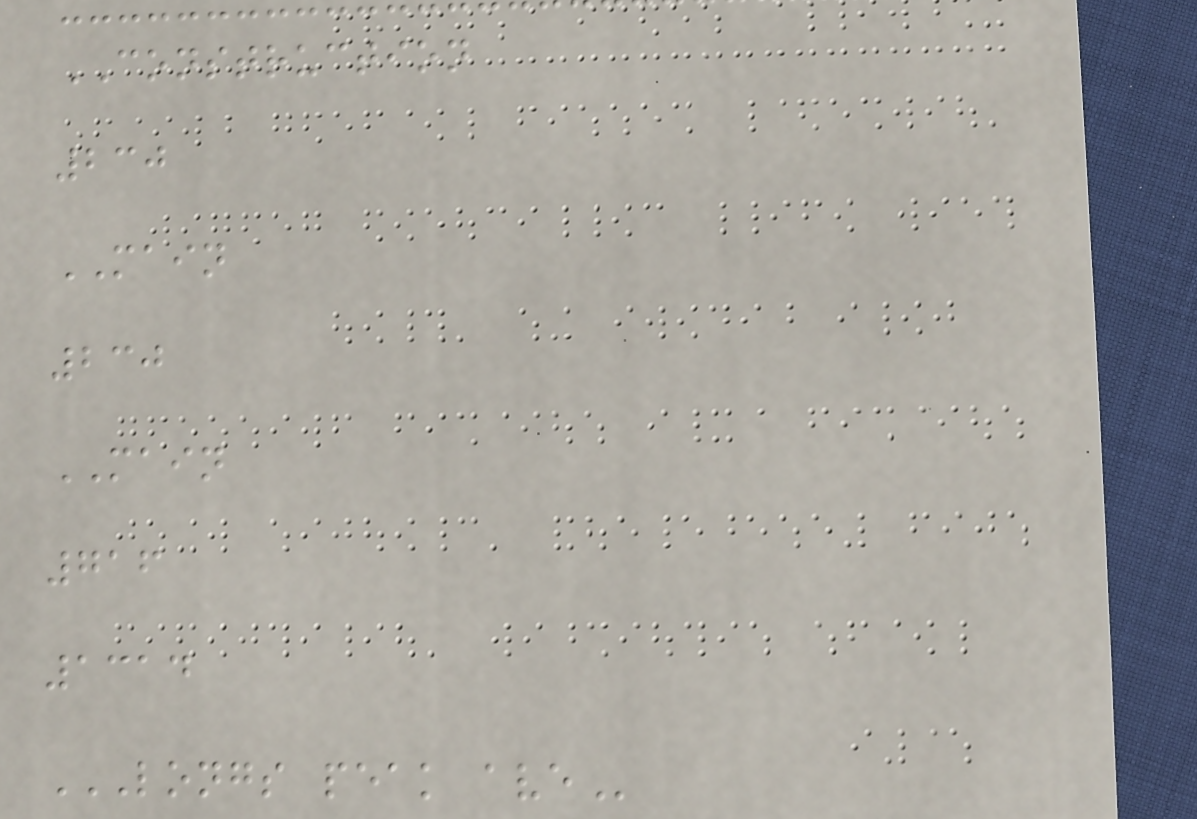CONSTRUCTION
230
MAIN
230
MAIN
716
1314
LONGS PEAK AVE
